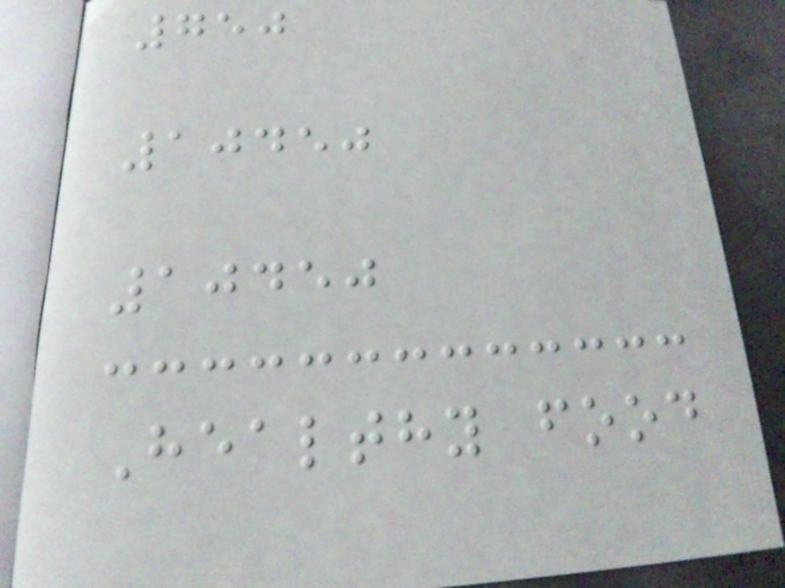750
10450
10450
Healthy food
